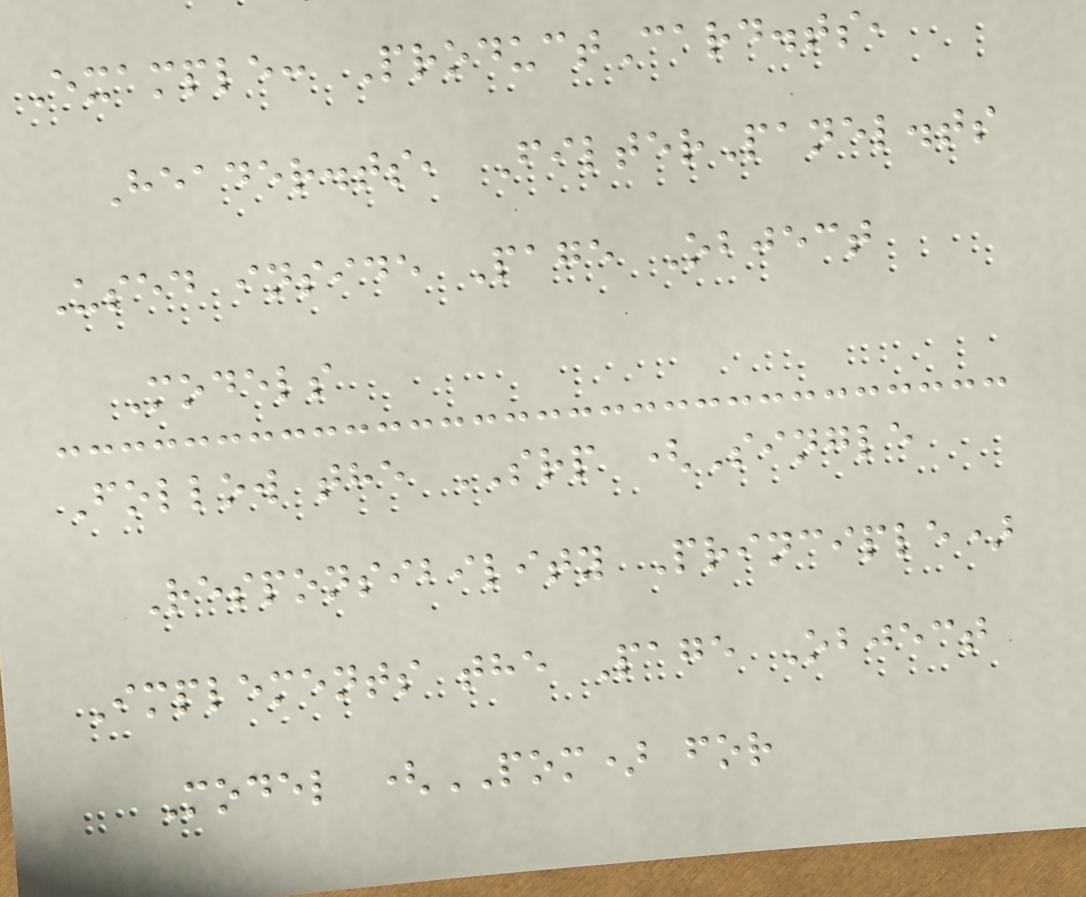Example: ProductCard.ts,
Header.ts, FilterPanel.ts
Used inside Page Object
Models
Follow the SRP (Single
Responsibility Principle)
Implements the Page Object
Model (POM) for
